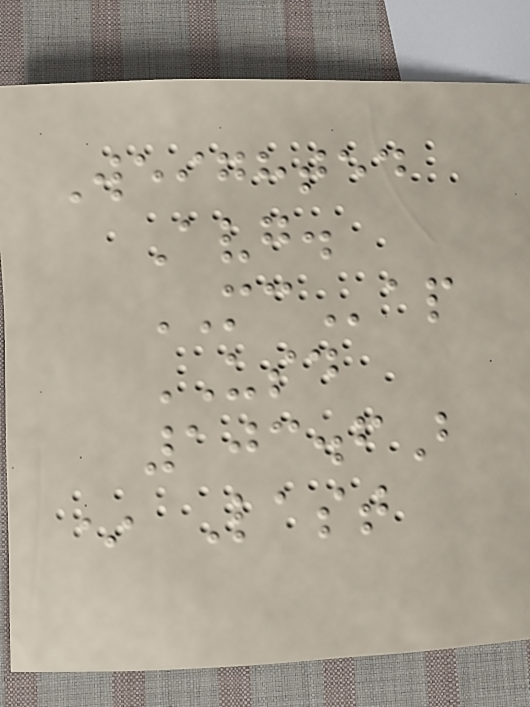Weighted
Avg.
MCap
USD
103.6B
* Last
